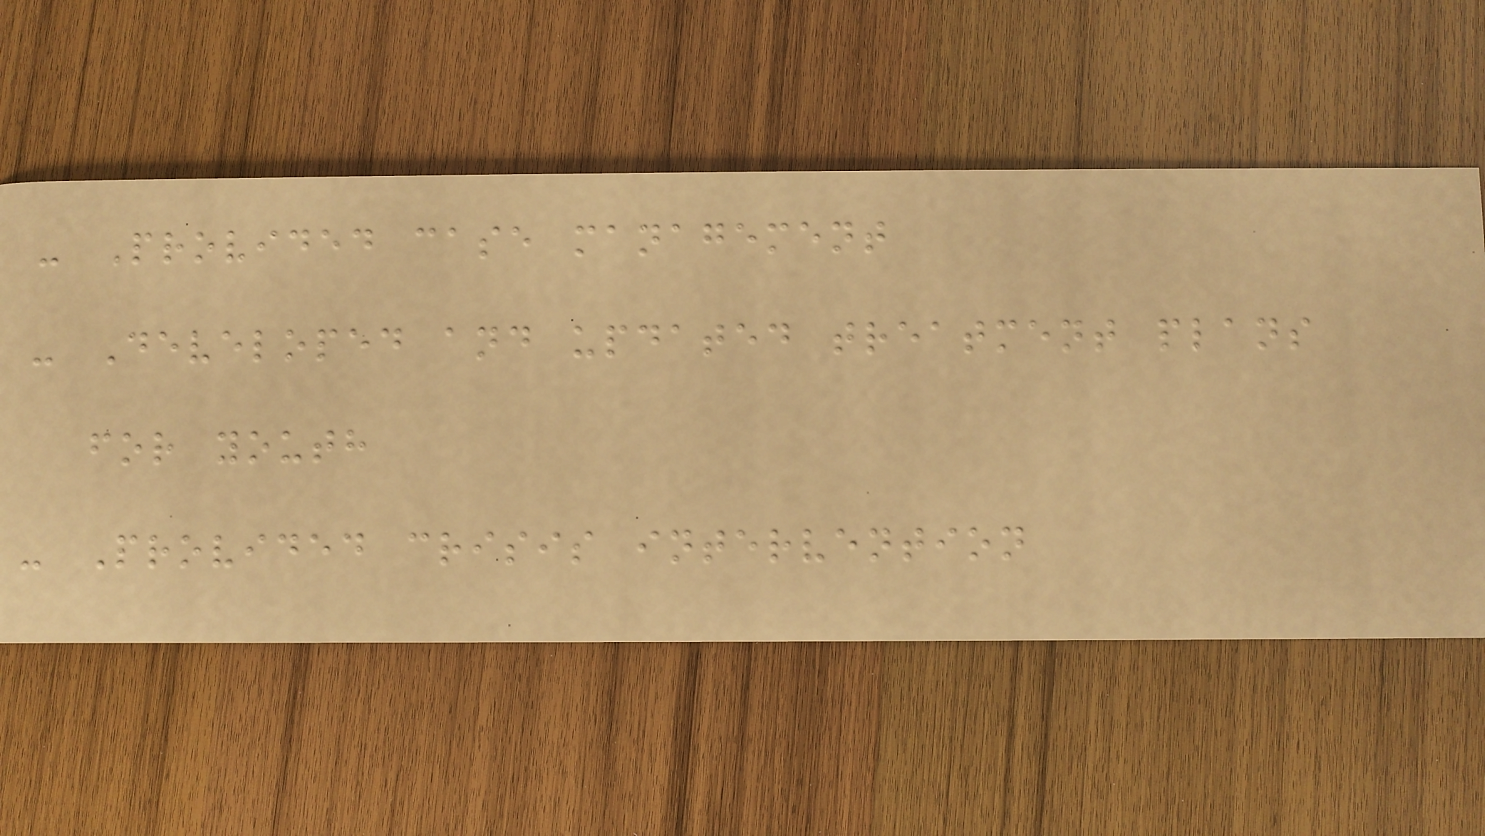- Provided case management
- Developed and updated treatment plans
for youth
- Provided crisis intervention
